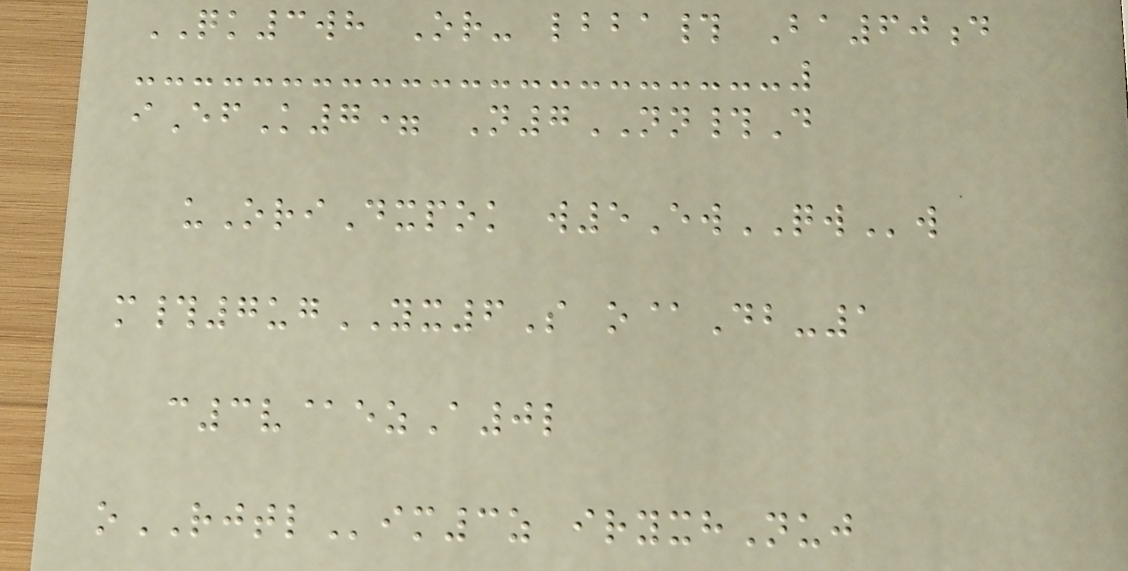QK3wh Or- lbba# Ba60d
iEfK7= N7NN#D
uOriDxpok w5EwQWw
m#7ugYX6S o@Db-1
c3v@ezA0l
oRJTLim3z iryxhNuj
